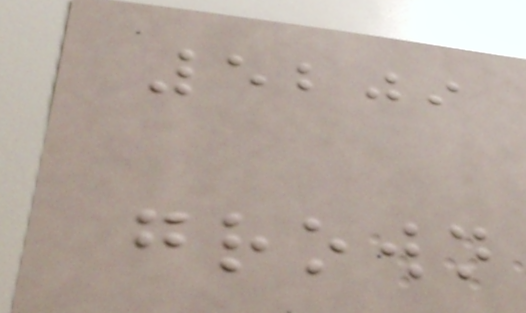5209
grown
